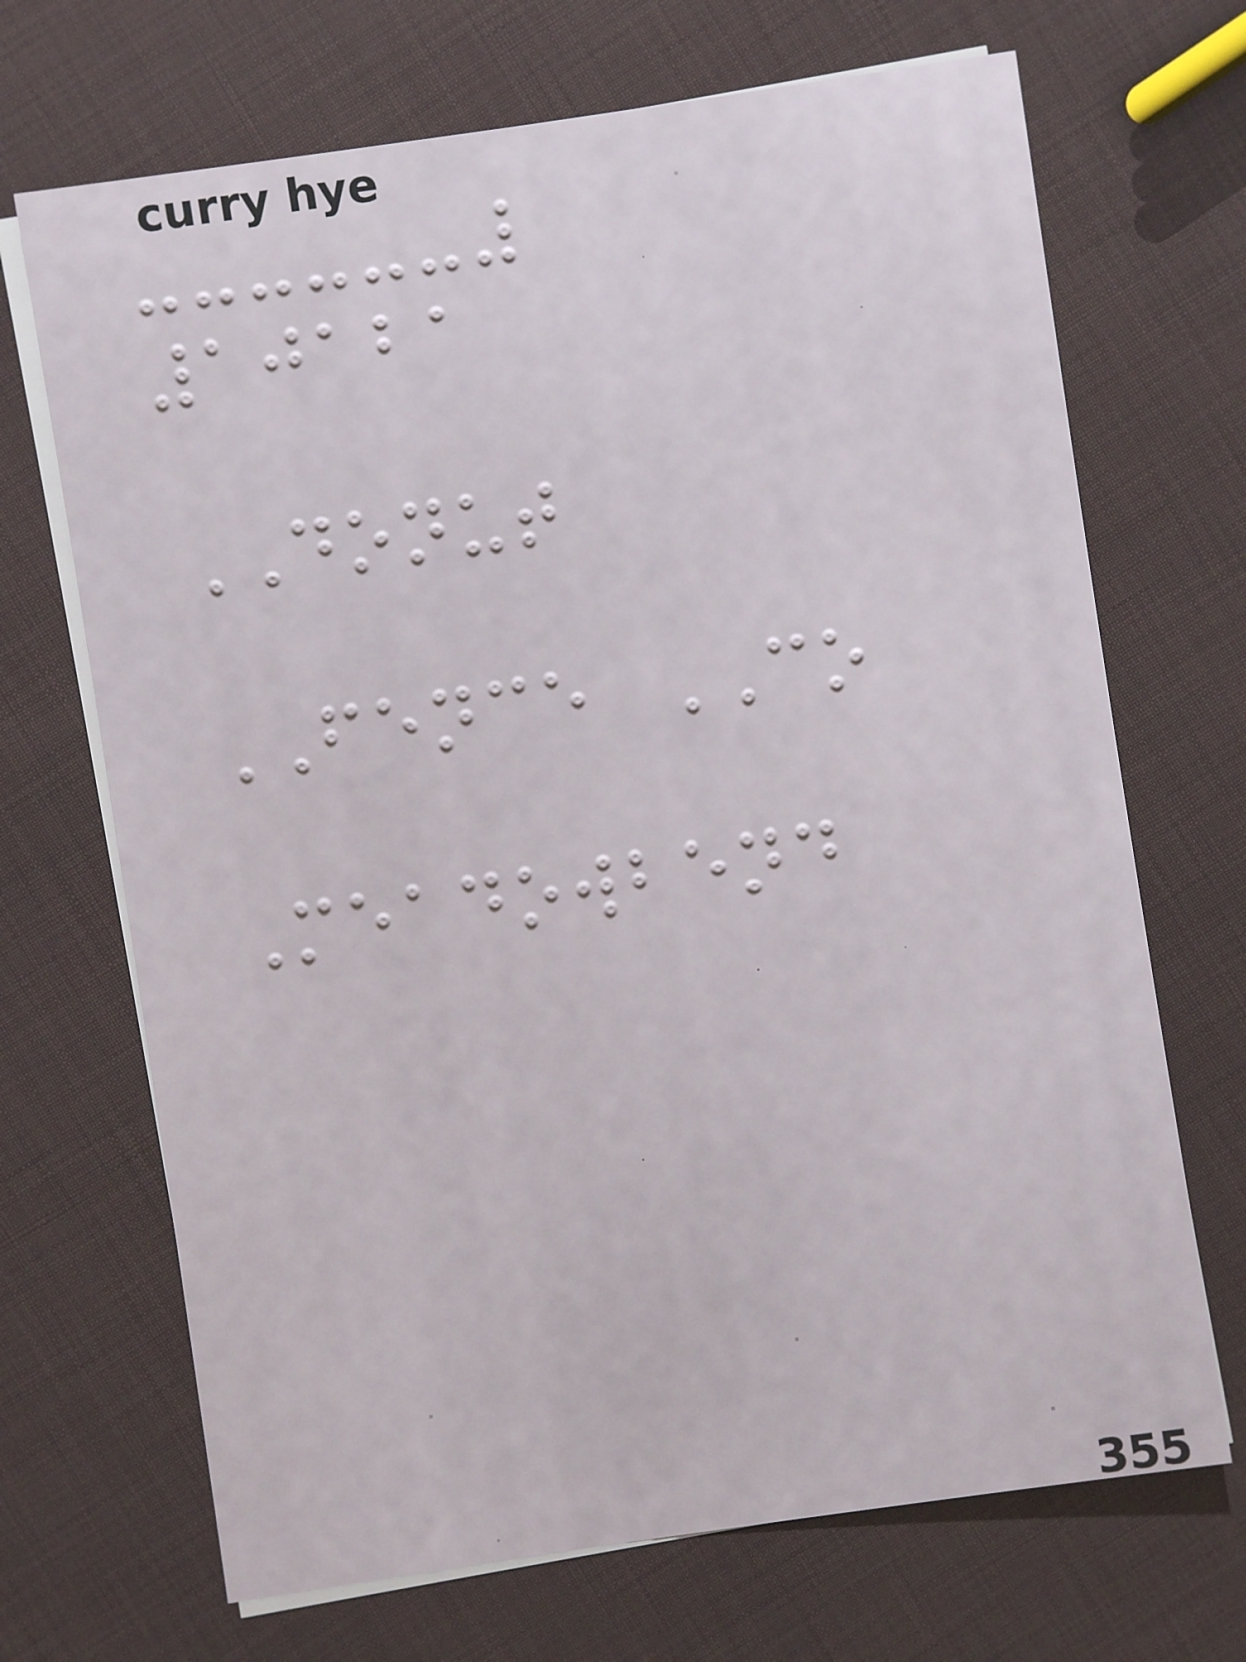10121
DONUT
FENCE CO
Meadowbend
